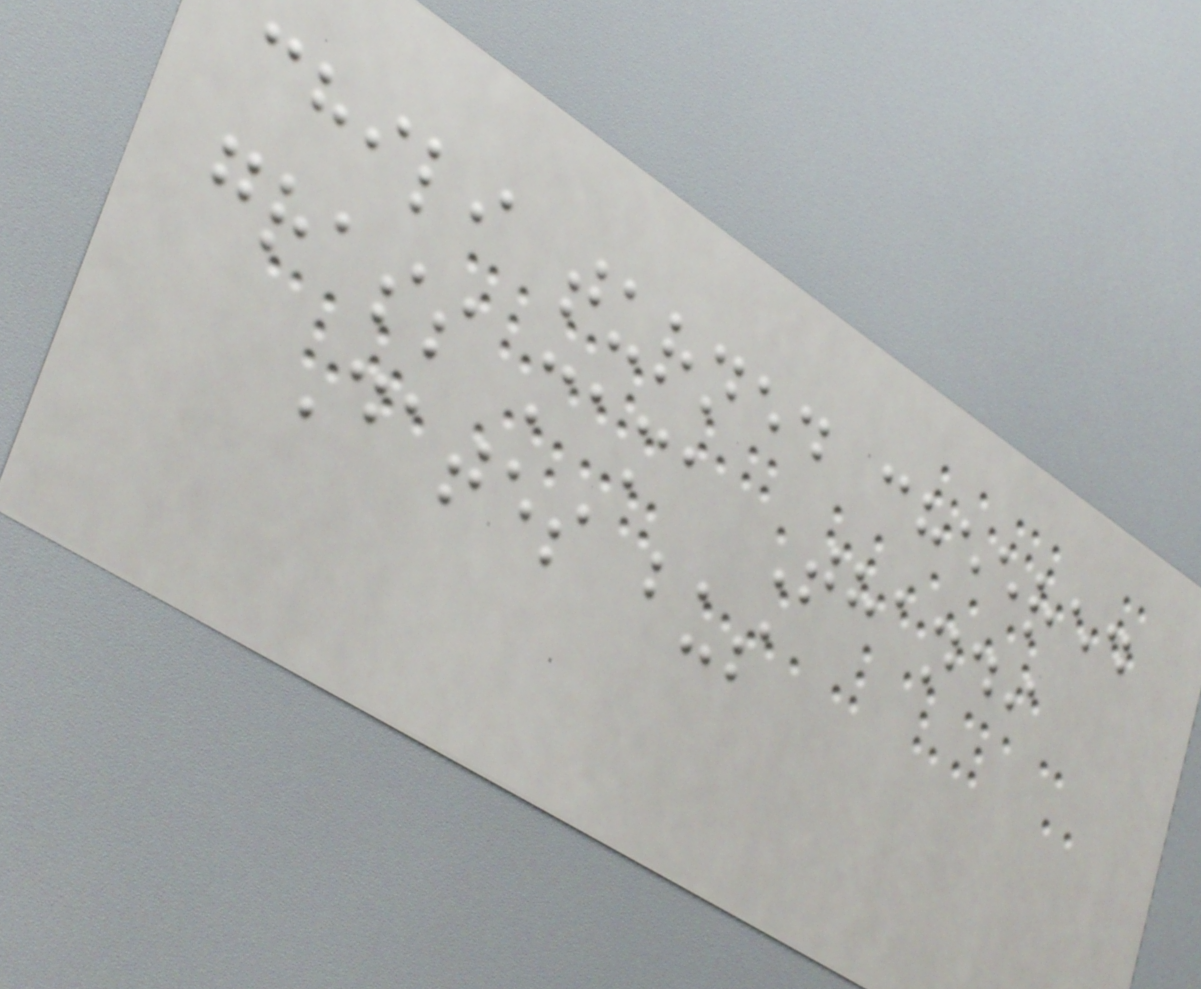chili turned cheered
grass mama Thandi
Dates bus
